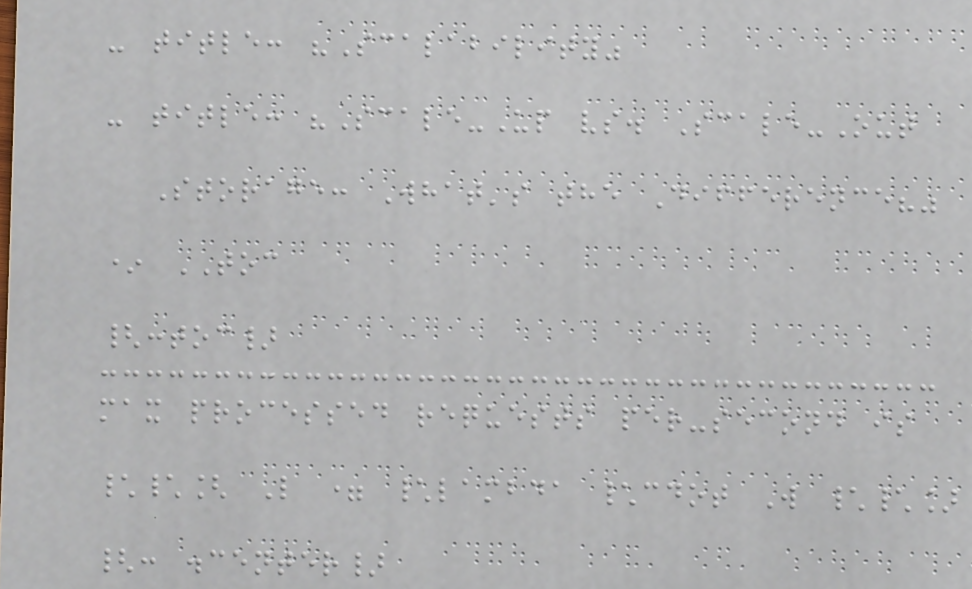- title: "Scalability"
- title: "Scale-Up vs. Scale-Out
Storage: What's the Difference?"
* TOC
{:toc}
max processed requests per-second is
\\[ L = \lambda \cdot W \\]
{: .center}
